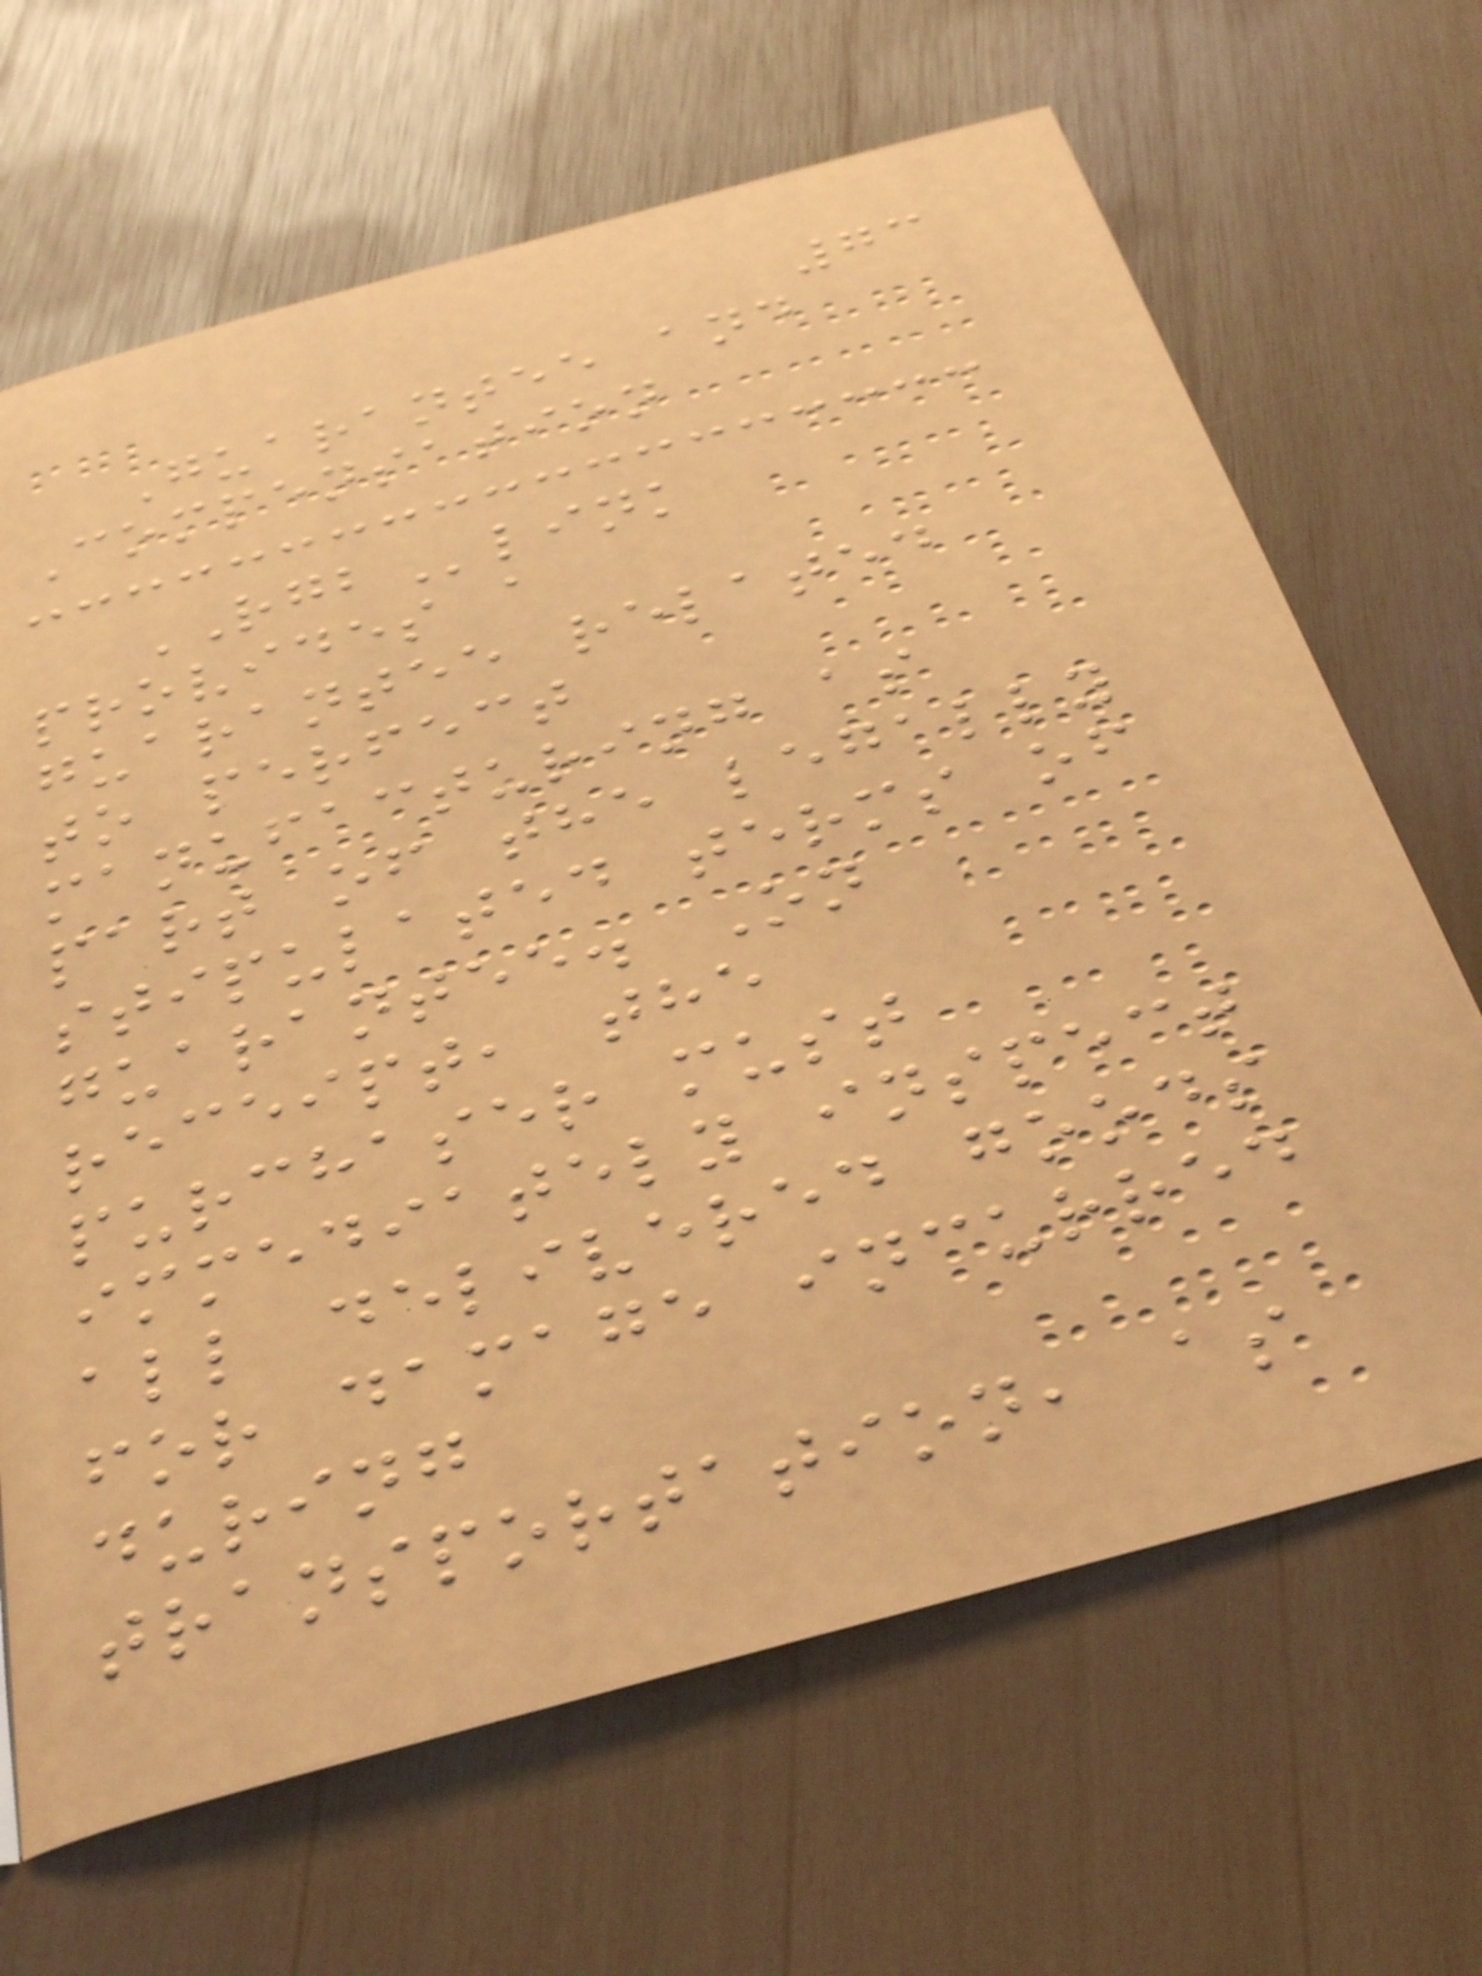73
Guarantee and
Compensation
RGBlink
provides a
guarantee related
to perfect
manufacturing as
part of the legally
stipulated terms of
guarantee. On
receipt, the
purchaser must
immediately inspect
all delivered goods
for damage incurred
during
transportation, as
